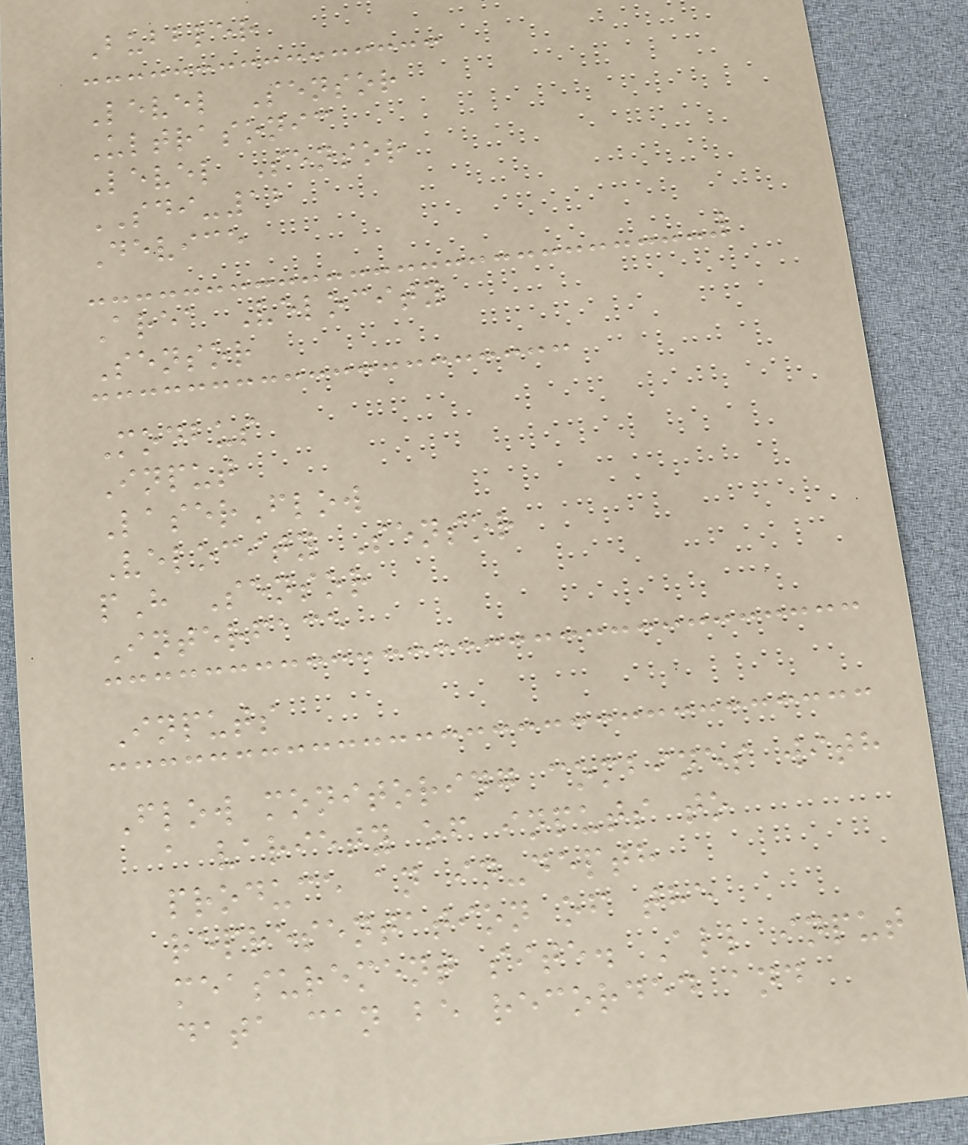Bubbler
Level Sensor
Ultrasonic
Level Sensor
SDI-12
Device
Area Velocity
Sensor
Modbus
Input
LaserFlow
Velocity Sensor
pH Sensor
Interface
Inputs
Flow monitoring combines with
a variety of inputs to
produce an in-depth
representation of the
measurement site. All input
data can be recorded and
